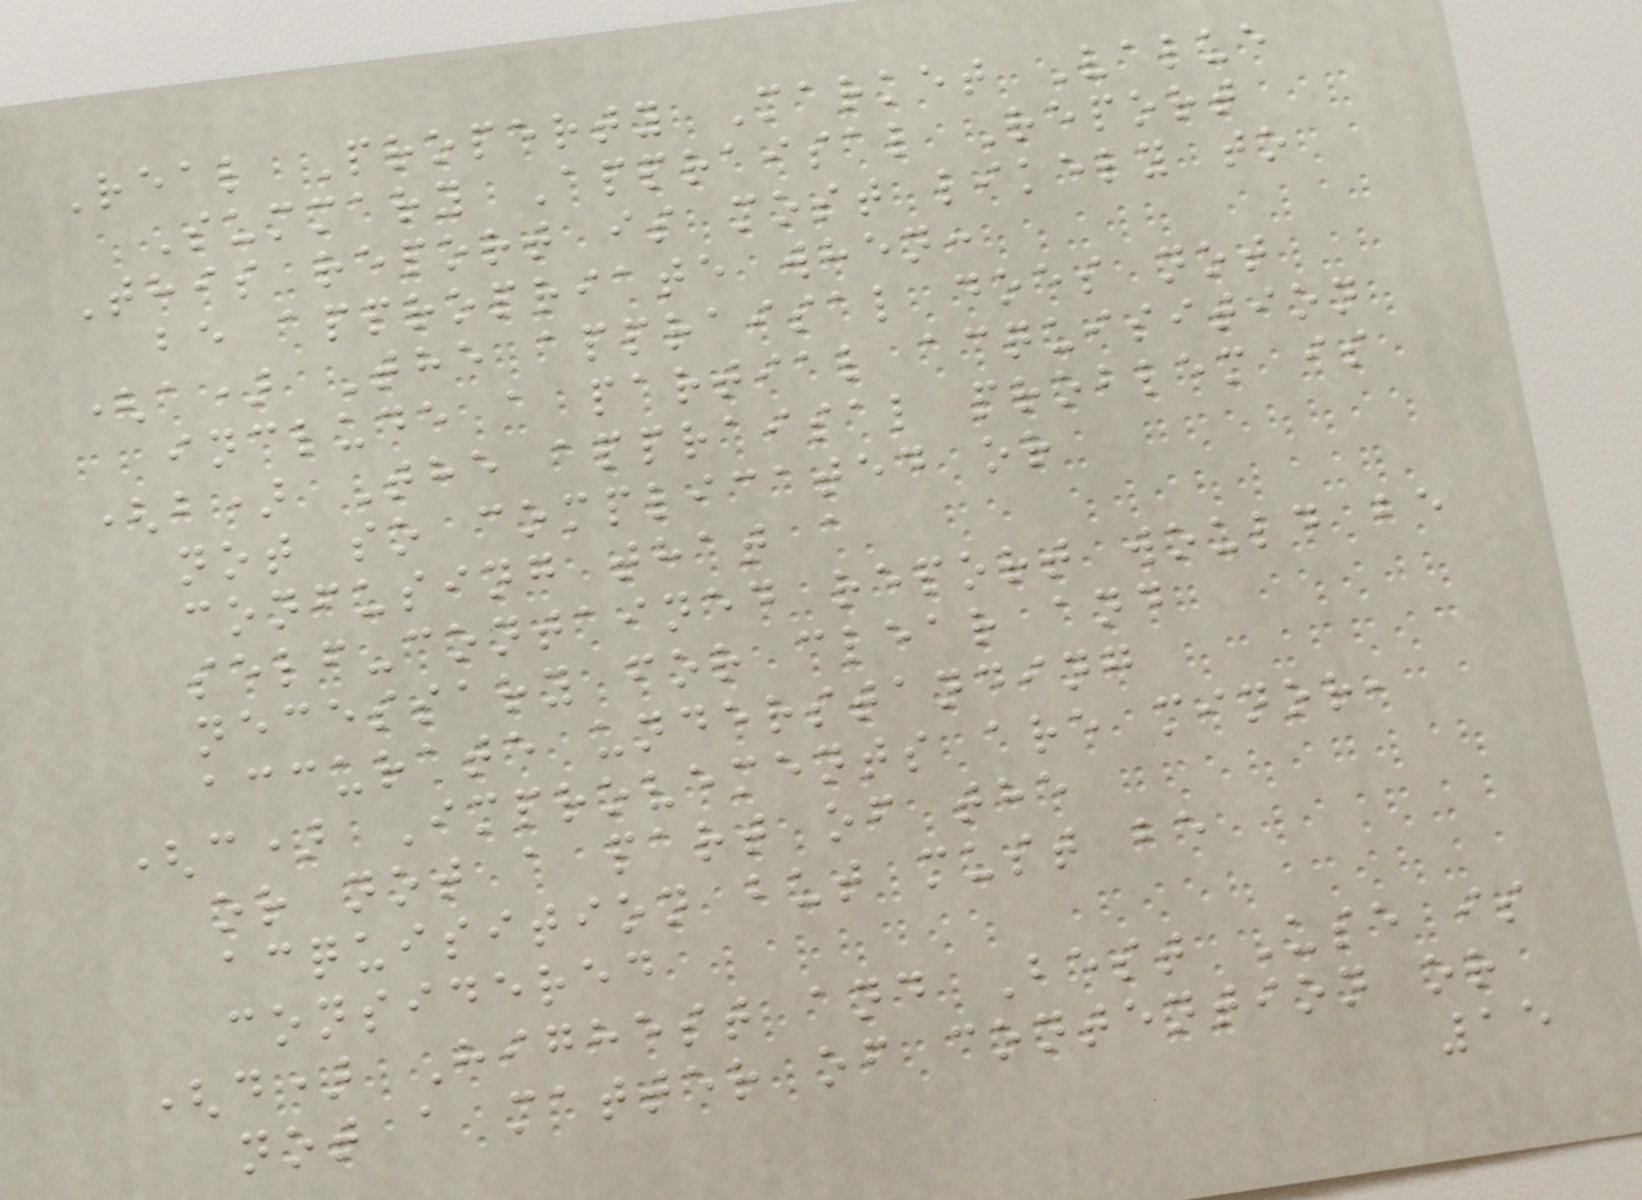Real Property Market Value
Summary Appraisal Report
This report is most likely to
be appropriate when:
(a) The appraisal does not
include a partial acquisition
(b) The appraisal problem is
not so complicated or
confusing that a
self-contained report would be
necessary for clear and
accurate understanding
(c) Improvements are minor,
or not a part of the
acquisition but must be
considered
(d) Highest and Best Use is
not a matter of contention or
15
